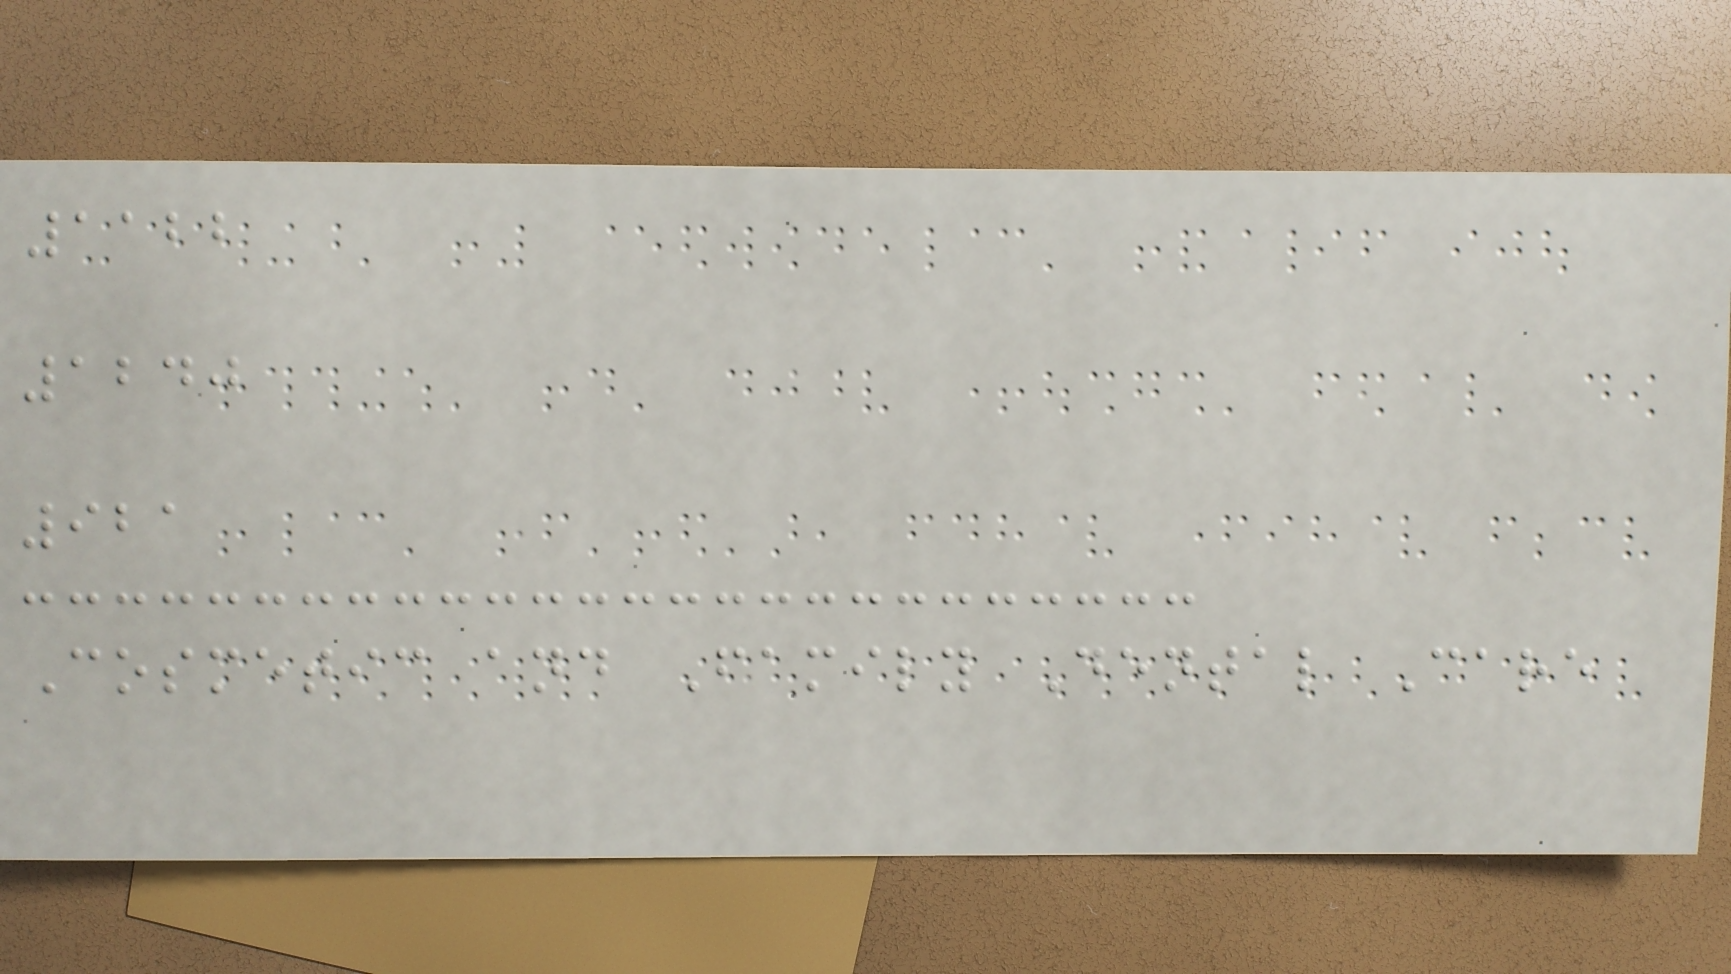1122
1240
921
Cosmetic and Family Dental Care
